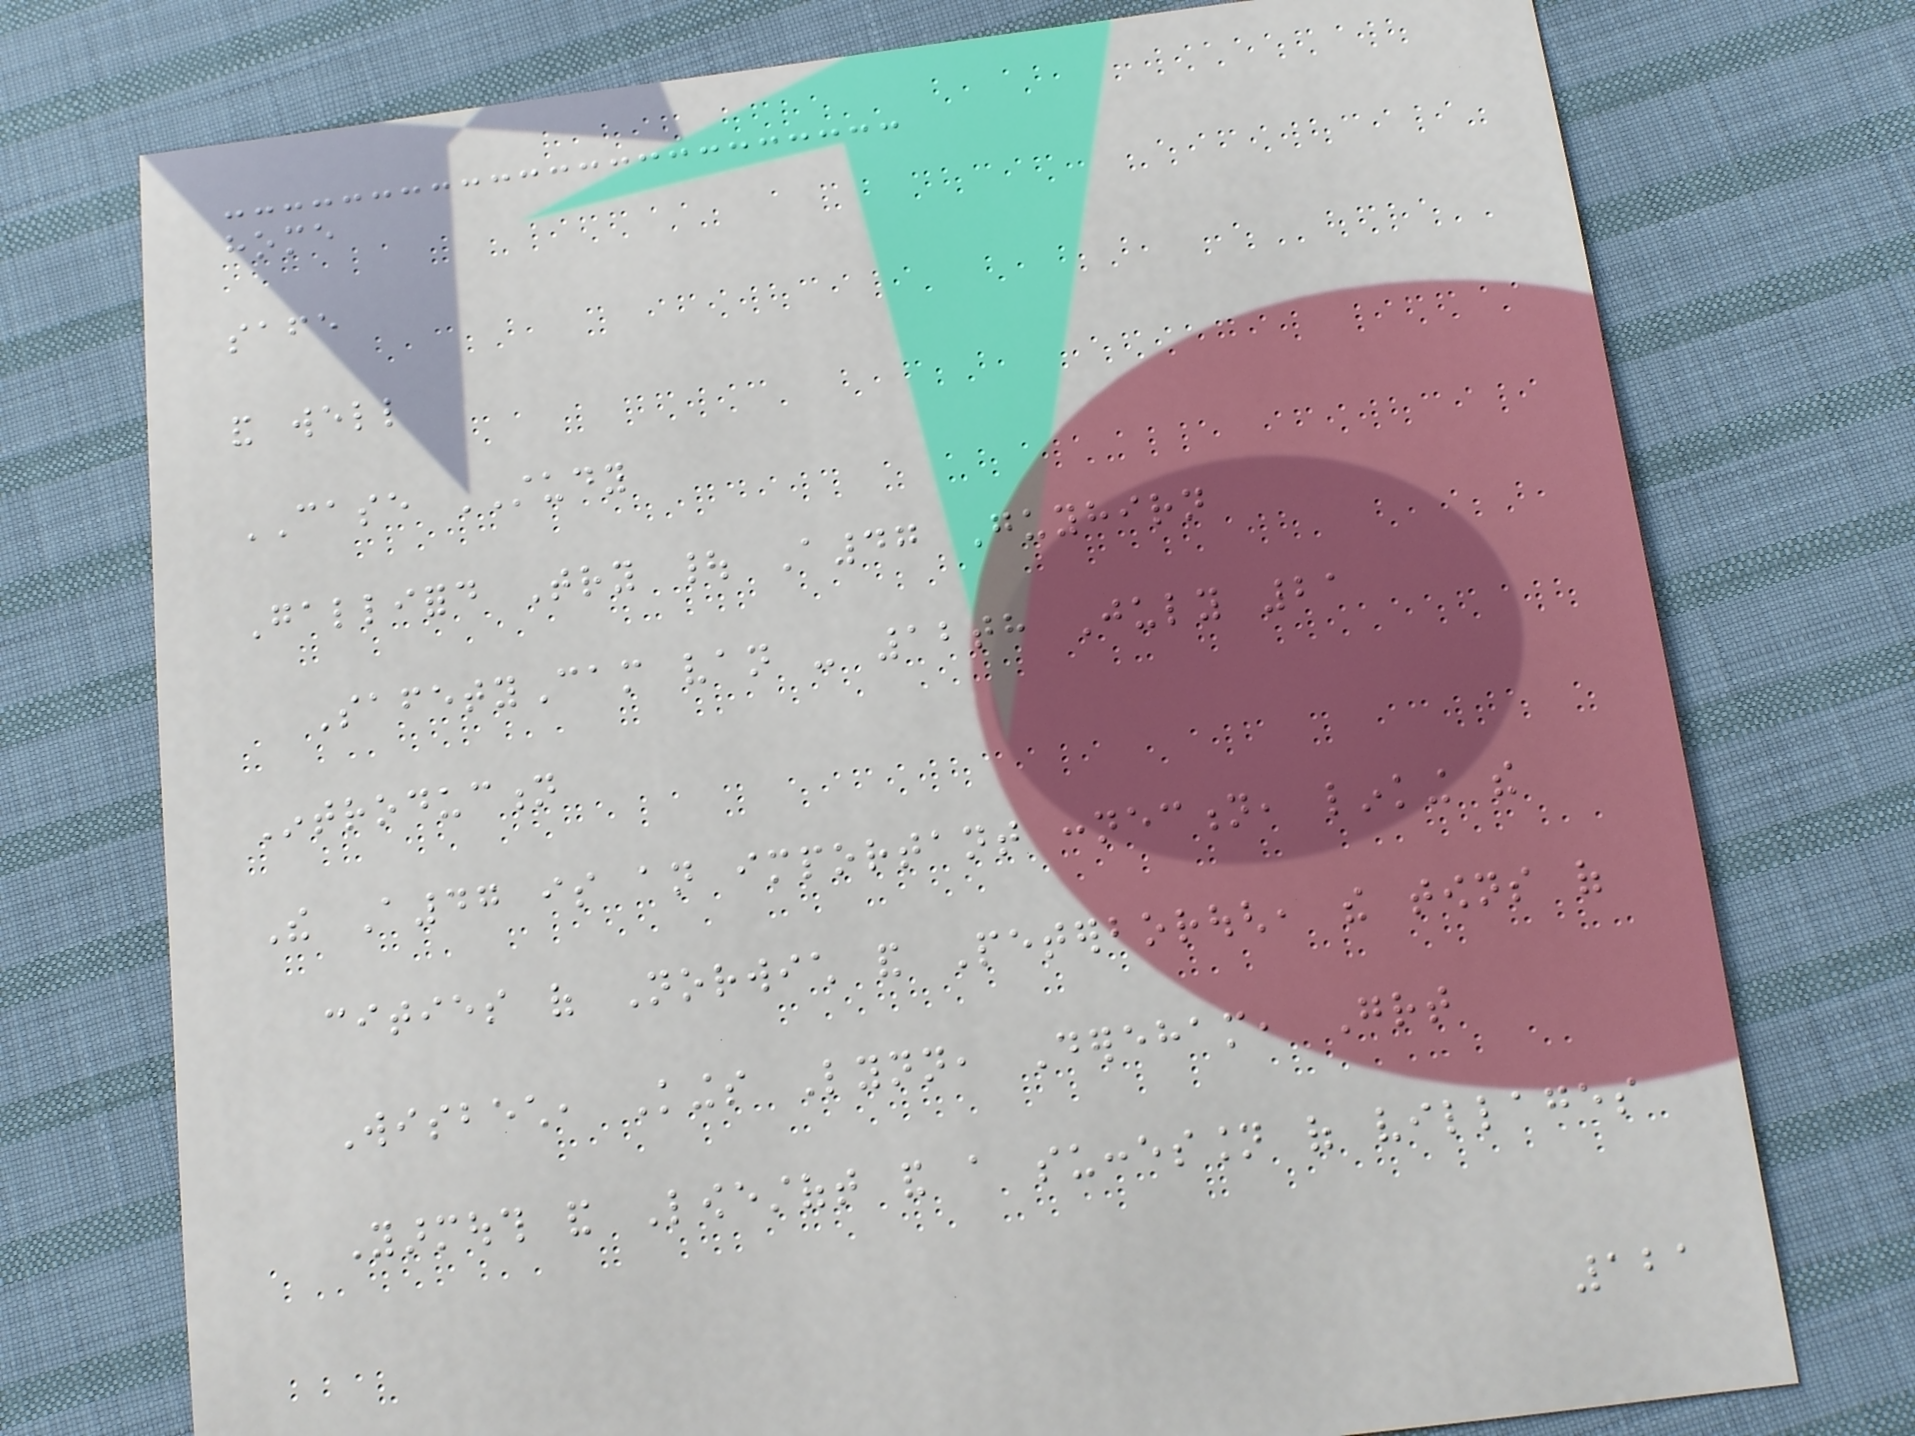home
safe
and well
CASE STUDY
Galliford Try | A47 Guyhirn
SafetyCam van - 12th July 21
Introduction
The A47 is an important connection, linking the
cities of Norwich and Peterborough, the towns of
Wisbech, Kings Lynn, Dereham, Great
Yarmouth and Lowestoft and a succession of villages
121
